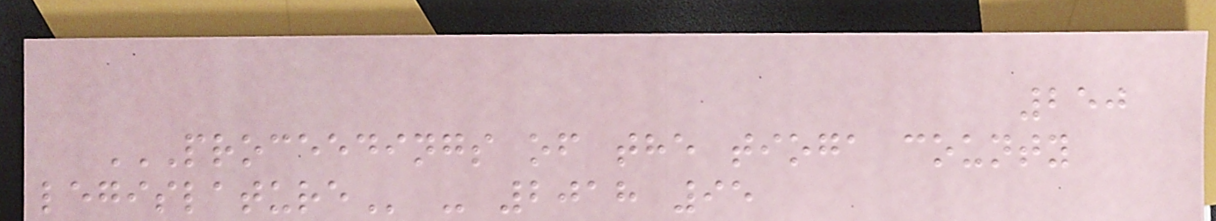250
PROCEEDINGS OF THE TIOGA COUNTY
LEGISLATURE - 2018 95
